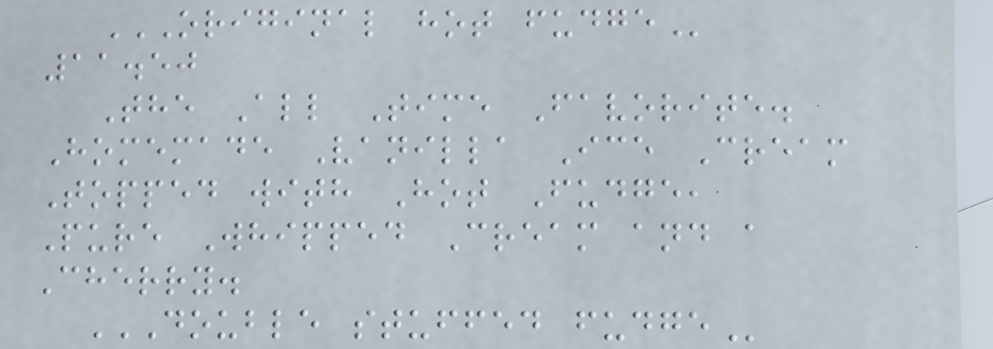ORIGINAL HOT FUDGE
11.50
The All Time Favorite.
Homemade Vanilla Ice Cream
Topped with Hot Fudge,
Pure Whipped Cream and a
Cherry.
DOUBLE STUFFED FUDGE
